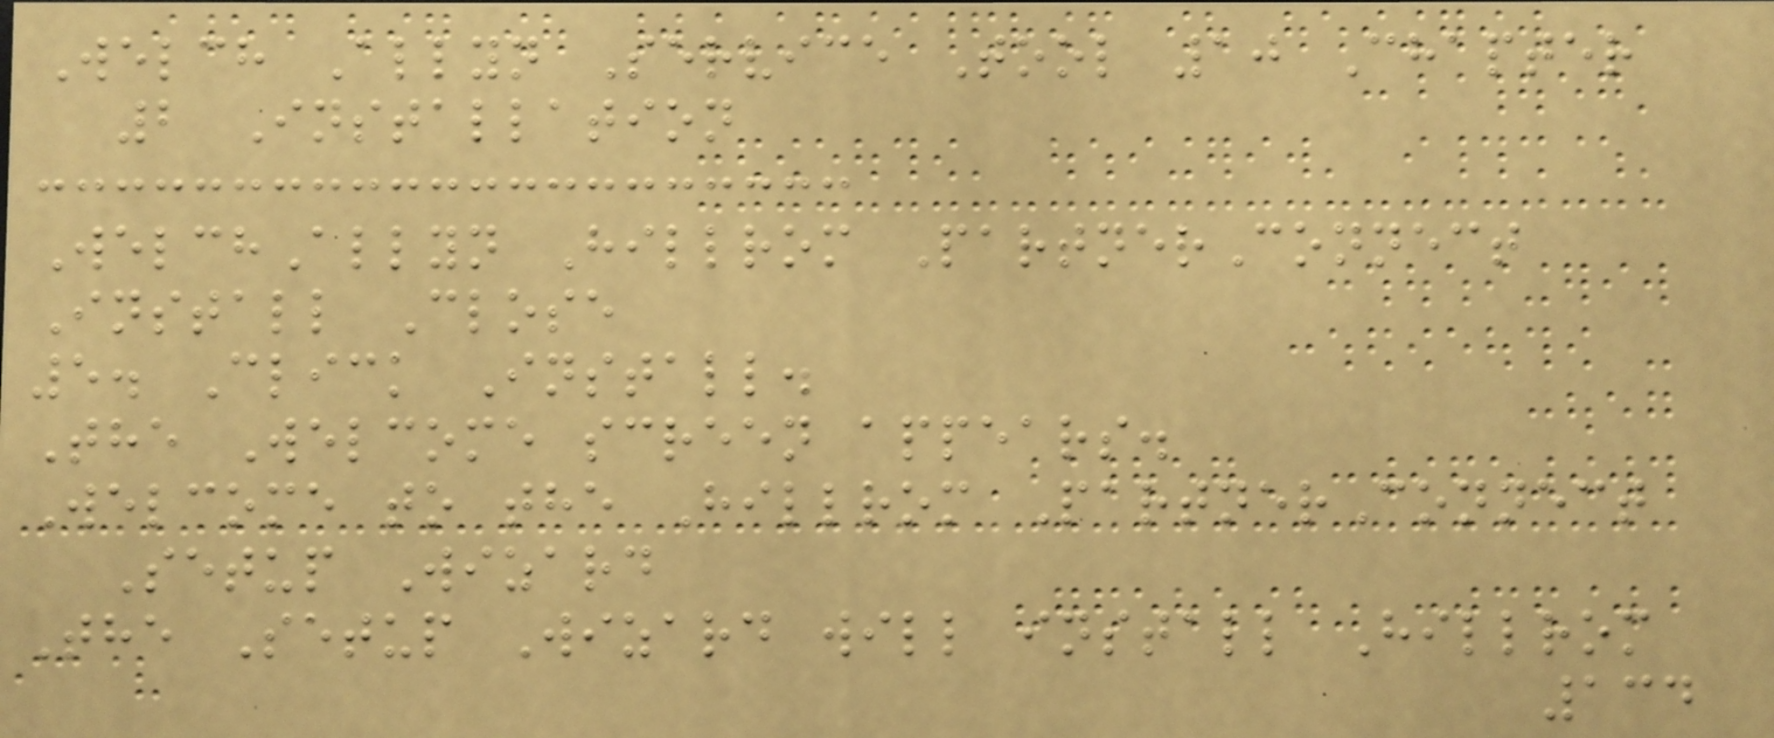Welch Allyn Service Tool 10 Chapter
2 Installation
WelchAllyn Hillrom PartnerConnect
Install Close
5. Click Install.
The Welcome screen appears.
Welcome to the Hillrom PartnerConnect
Setup Wizard
The Setup Wizard will install Hillrom
134
